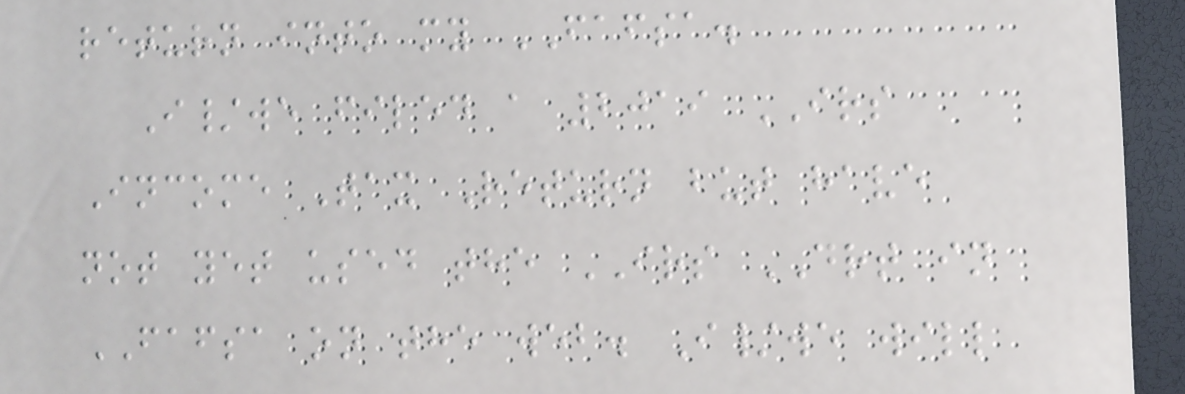return into my FAFSA.
I/we filed a 2019 IRS
Income Tax Return but have
not yet used the IRS DRT in
FAFSA on the web. I/we will
